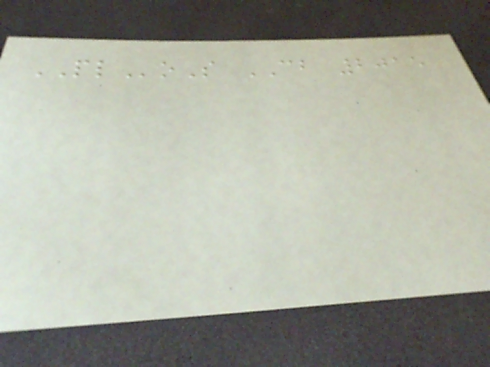PLoS CB 2015
